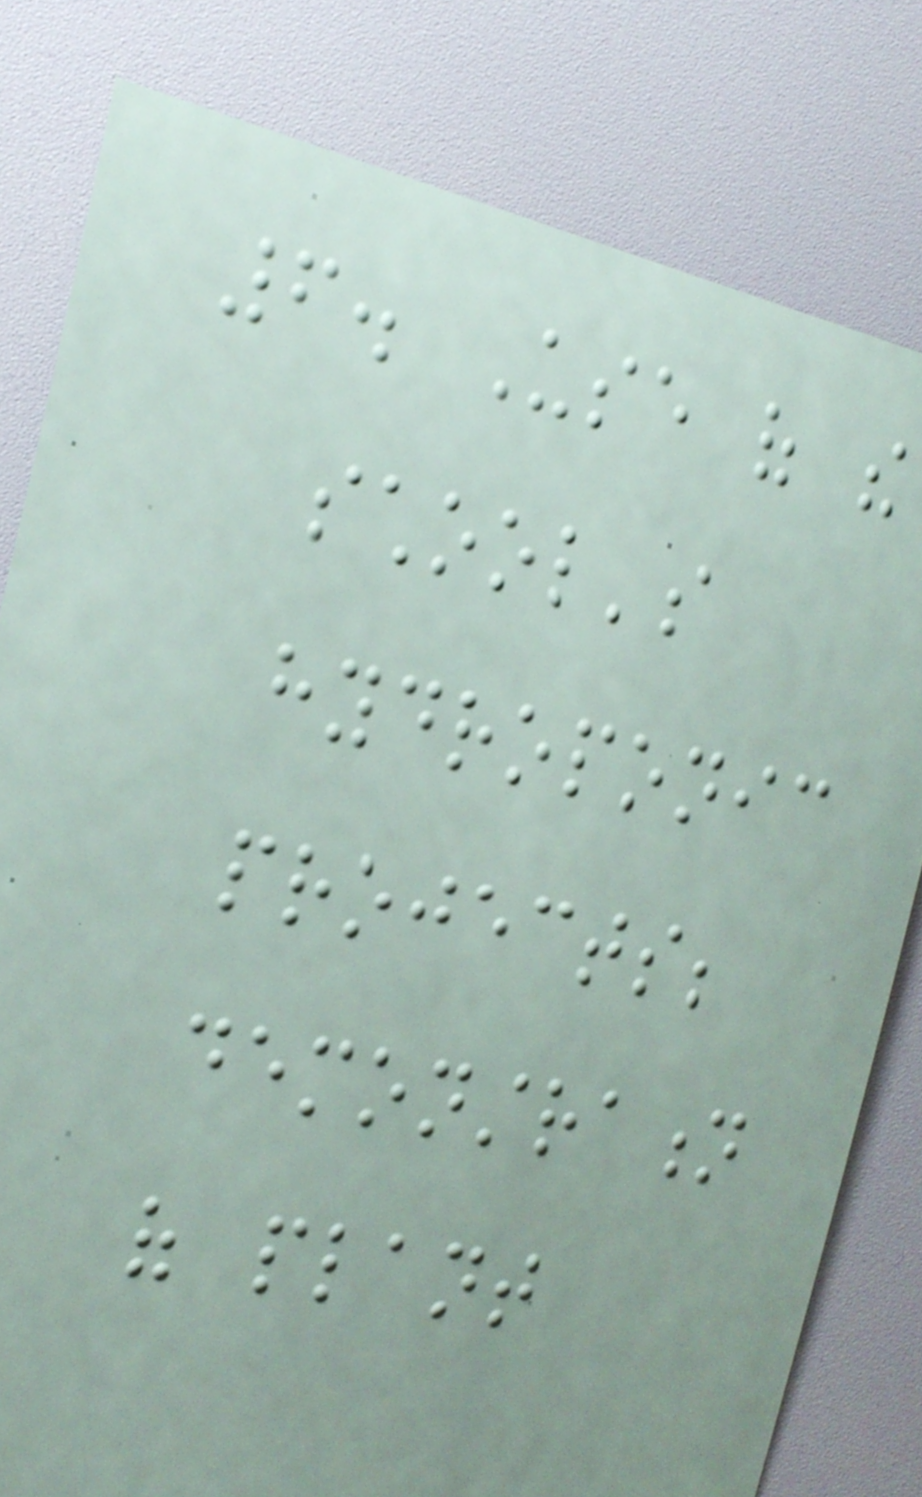6. Use of the
school's
hydroponic
projects;
demonstration
of plant
